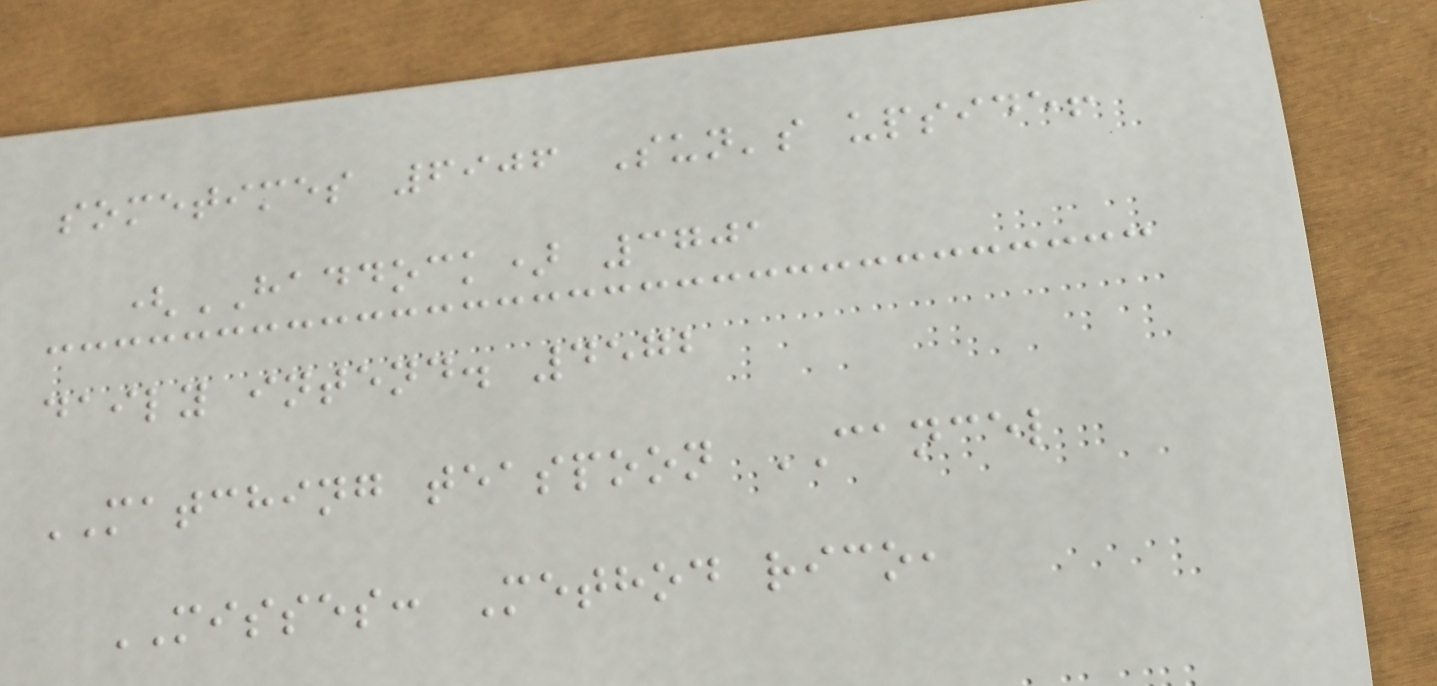sometimes 6906 Sun's upside!
(HADDOCK) 3701
daily intend. 4572
MATCHING teaspoon CANCEL
MISSES: Method rico,
